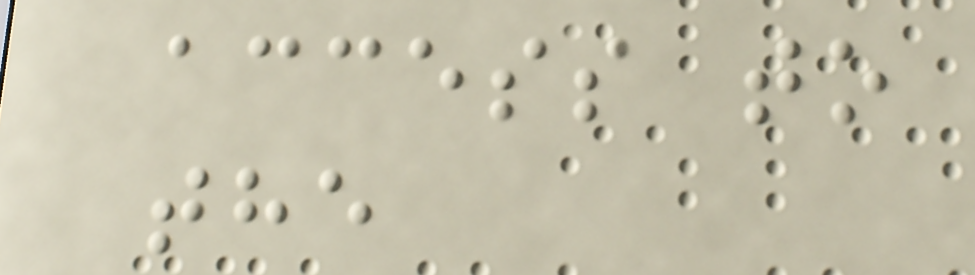access to
the
